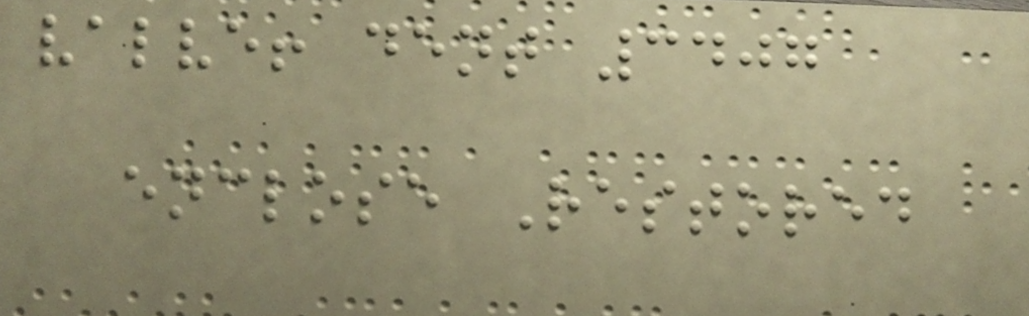valve! dent 3407
enclose Restored
